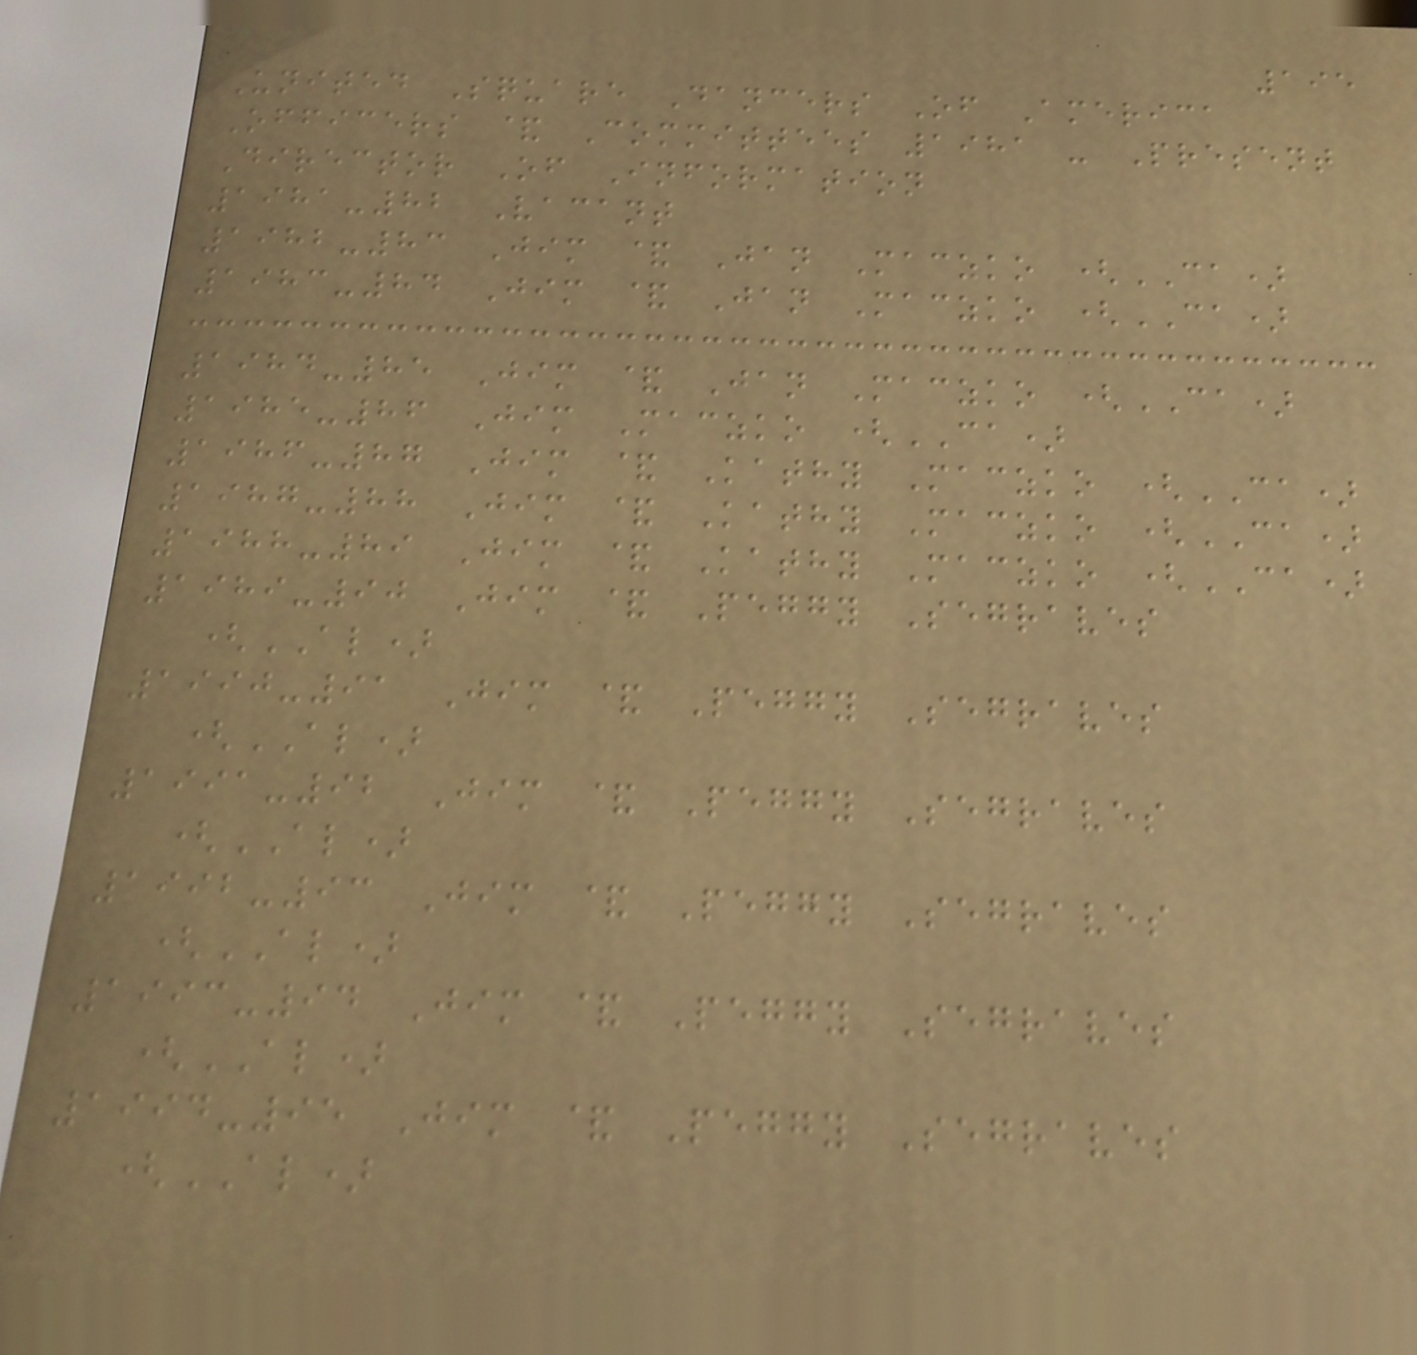195
United Square Dancers Of America
Officers & Committees 1981 - Present
Director Of Information
1981-82 Vacant
1982-83 Jim & Jan Maczko (CA)
1983-84 Jim & Jan Maczko (CA)
1984-85 Jim & Jan Maczko (CA)
1985-86 Jim Maczko (CA)
1986-87 Jim & Kathy Maczko (CA)
1987-88 Jim & Kathy Maczko (CA)
1988-89 Jim & Kathy Maczko (CA)
1989-90 Jim & Peggy Segraves
(AL)
1990-91 Jim & Peggy Segraves
(AL)
1991-92 Jim & Peggy Segraves
(AL)
1992-93 Jim & Peggy Segraves
(AL)
1993-94 Jim & Peggy Segraves
(AL)
1994-95 Jim & Peggy Segraves
(AL)
